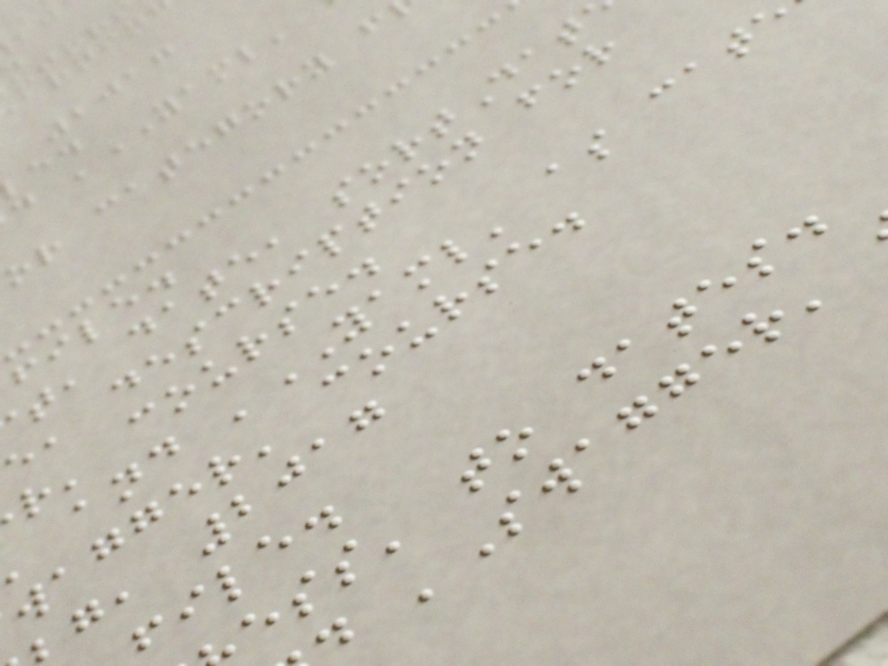d 'YAML'
or category f
t, date, sortDat
e, description for
r' course.
and 'YAML' as cate
wagger' course.
g, 2017
ess' to dates.
'Swagger'
